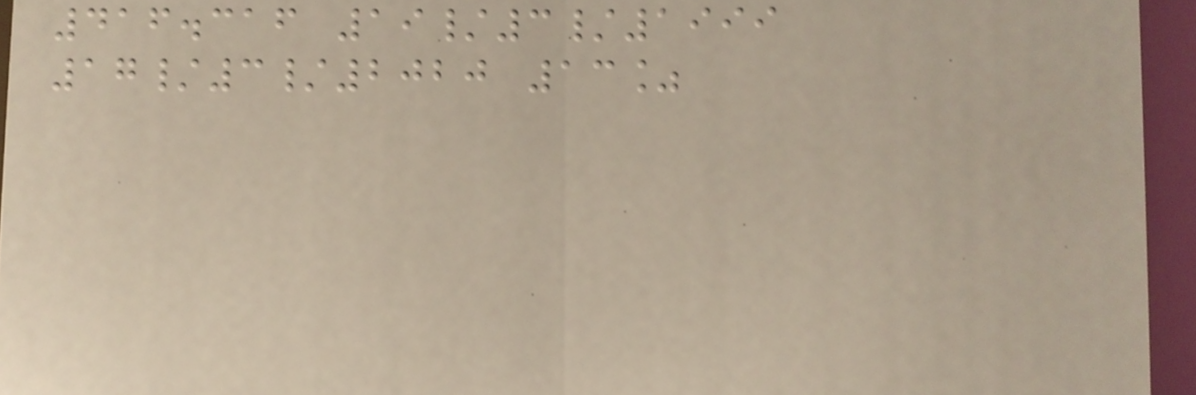416.316 19/3/1999
17/3/2020 13%
